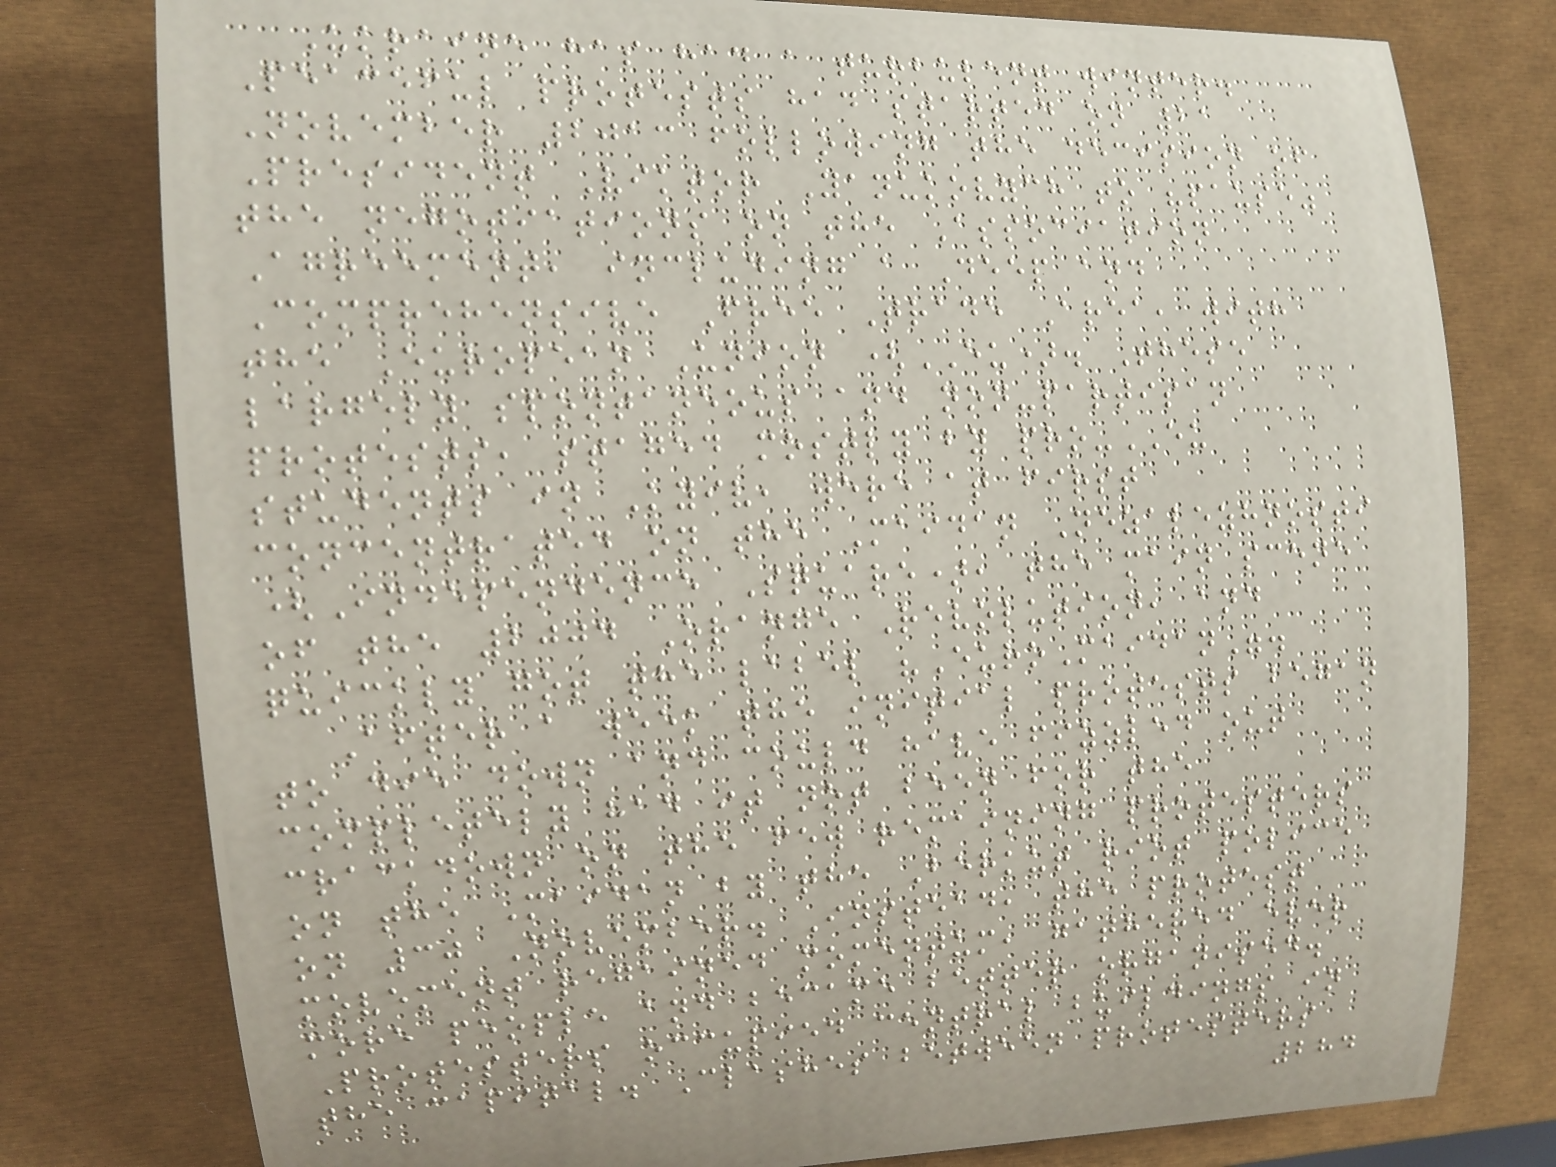Ukraine has had a turbulent winter.
Peaceful protests had started on 21
November 2013 following the decision of
President Viktor Yanukovych to "pause"
the negotiations on the Association
Agreement, including a Deep and
Comprehensive Free Trade Area, with
the European Union (EU). These
largely spontaneous and non-partisan
protests, staged mostly by pro-EU
students in Kyiv, were at first
concentrated on the Maidan Nezalezhnosti
(Independence Square), the main scene
of the 2004 Orange Revolution, and
quickly got the label "EuroMaidan".
After a week the initial protests began
to die down and could have fizzled out
completely had it not been for the
crackdown on the few remaining protesters
on the Maidan by the Berkut riot police
on 30 November. Instead, the protest
movement regained momentum, gathered ever
more people and became better organised.
Protesters occupied central buildings in
the capital. Clashes between protesters
284
